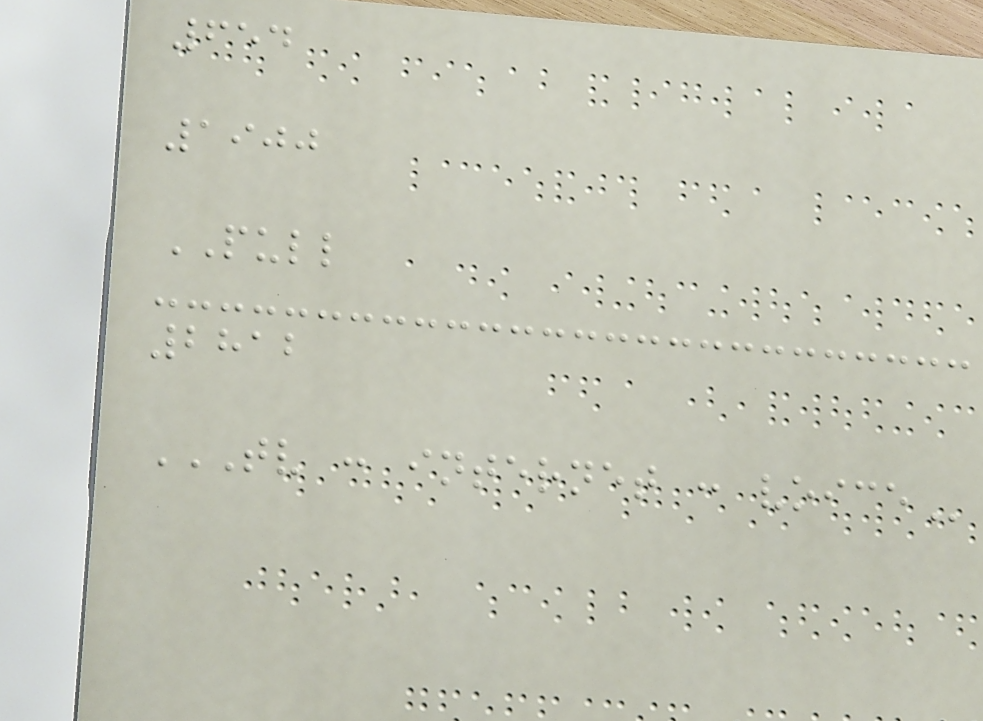654
1900
PULL
2812
TV : INTERNET : VOICE
